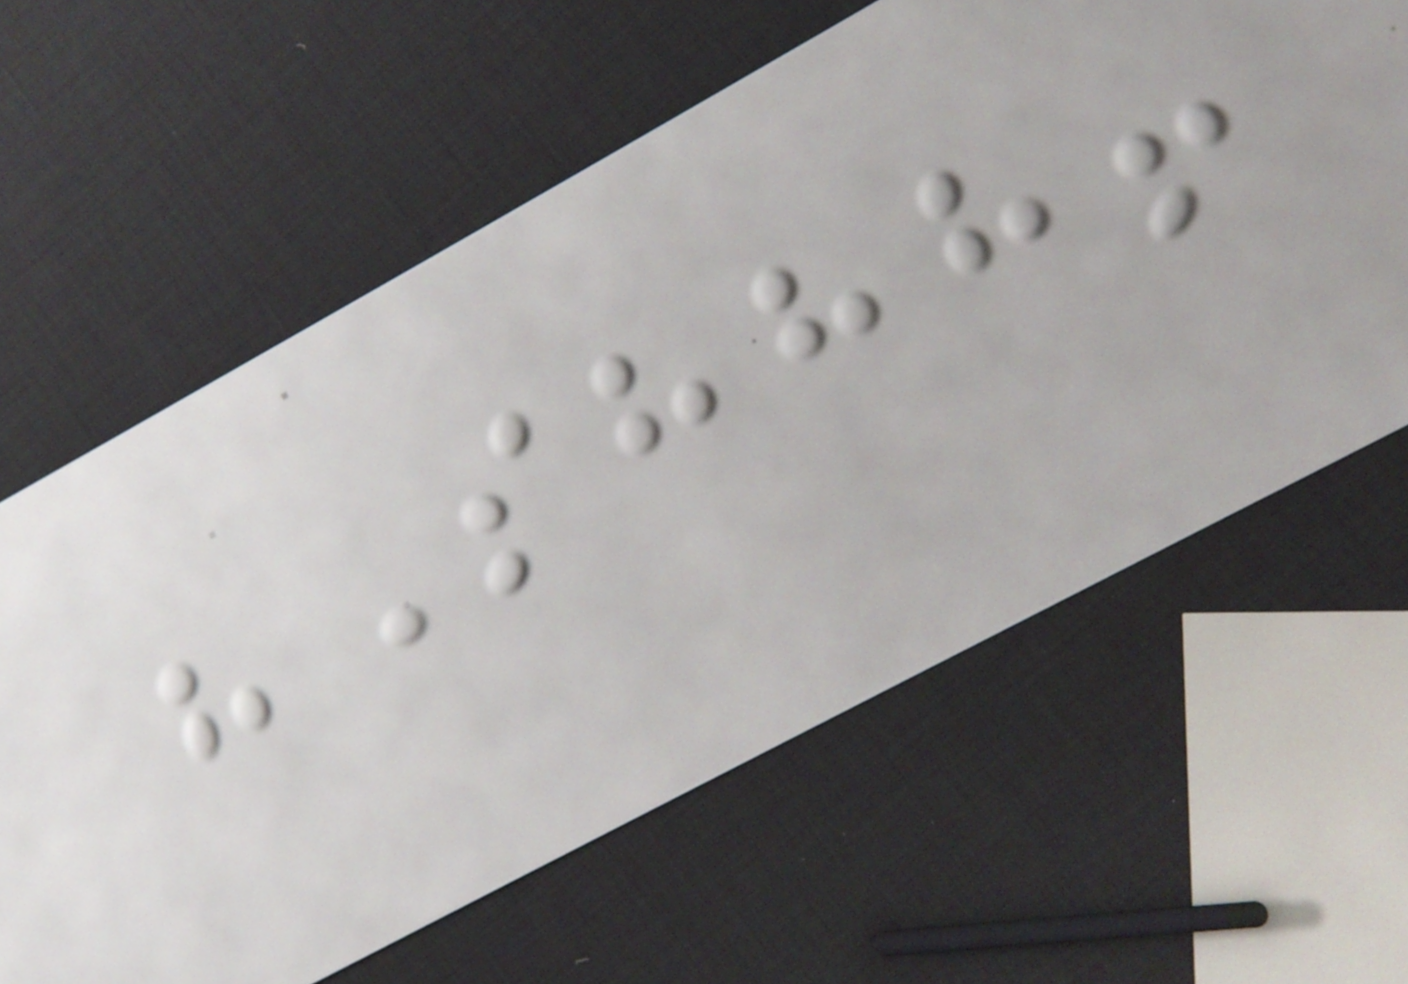"Shhh!
